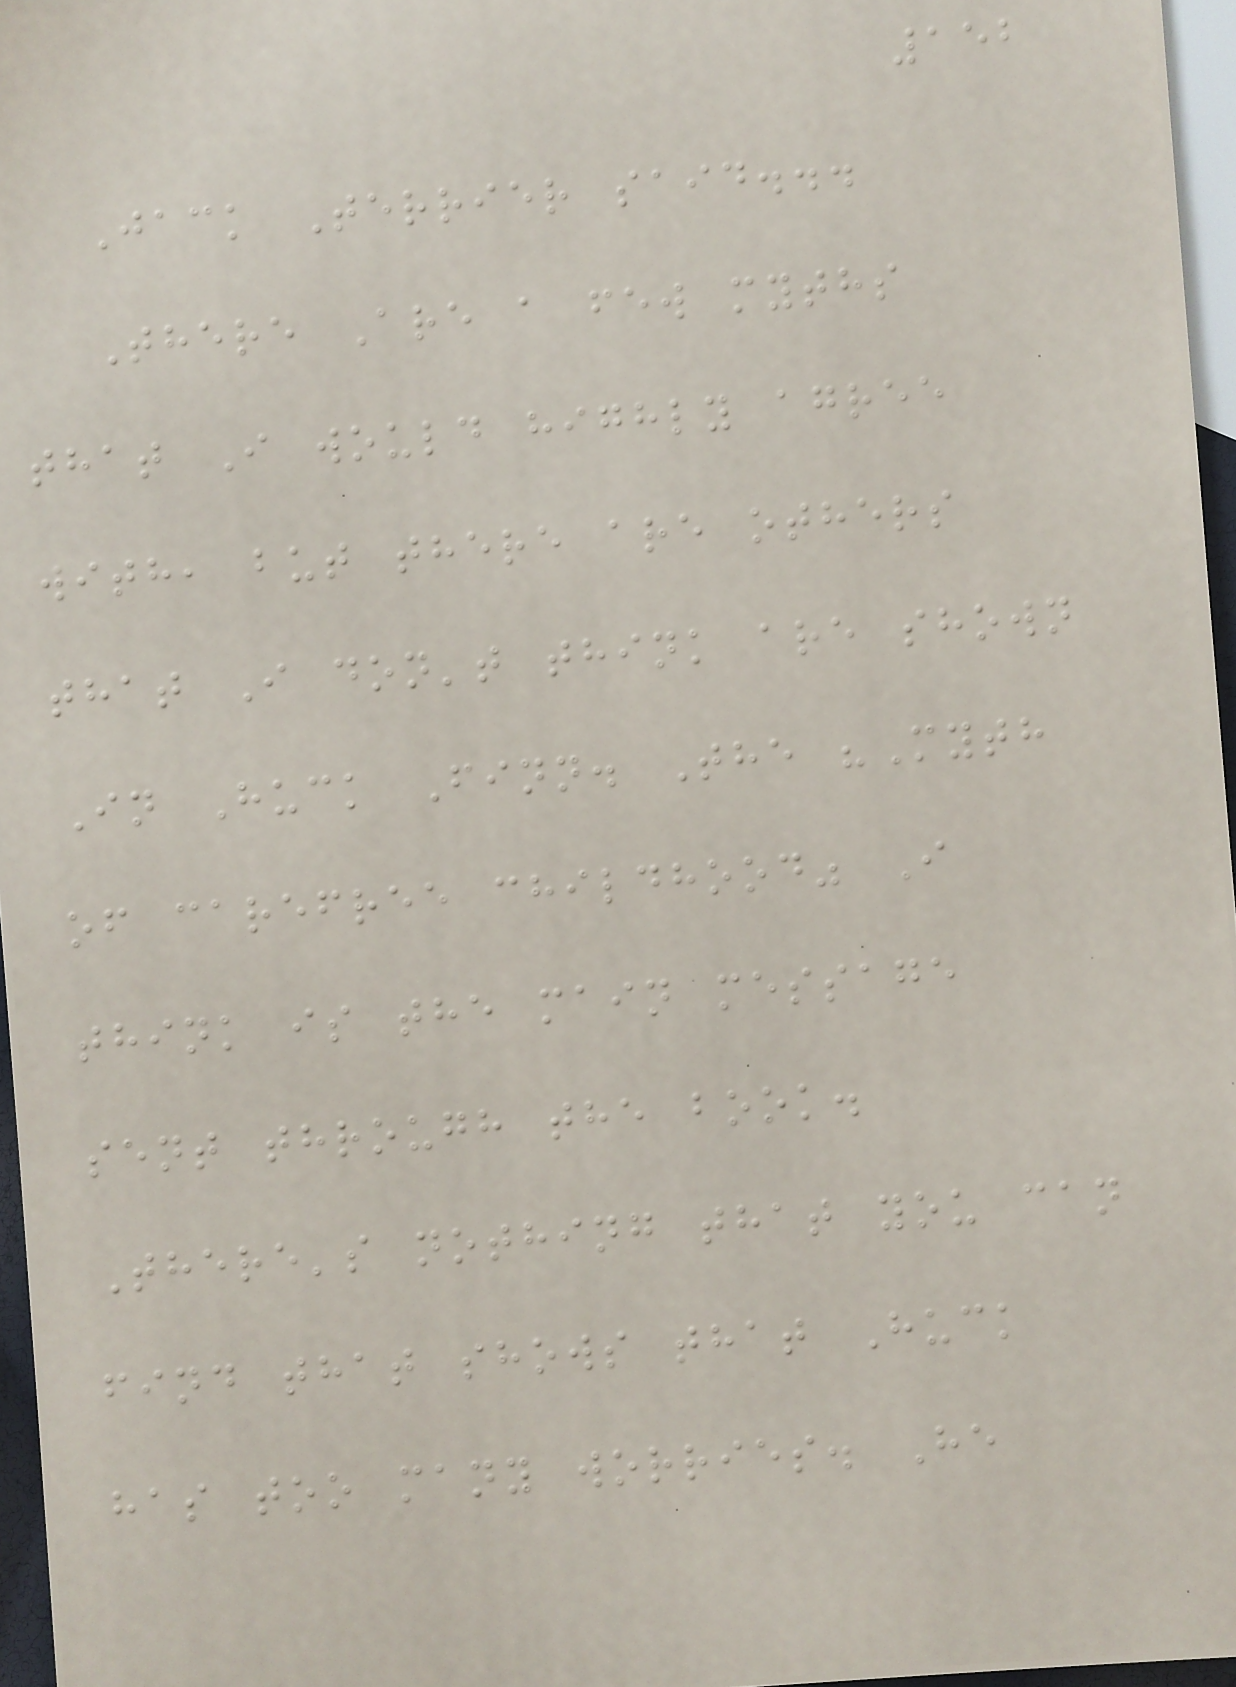152
Jack Terrier said...
There Are a few myths
that I would highly agree
with, but there are others
that I don't think are shown
In Huck Finn. The "Myth
of carefree childhood" I
think is the main message
sent through the book.
There's nothing that you can
find that shows that Huck
has too many worries. He
